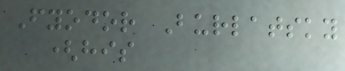Fyodor Burlatsky
(his
